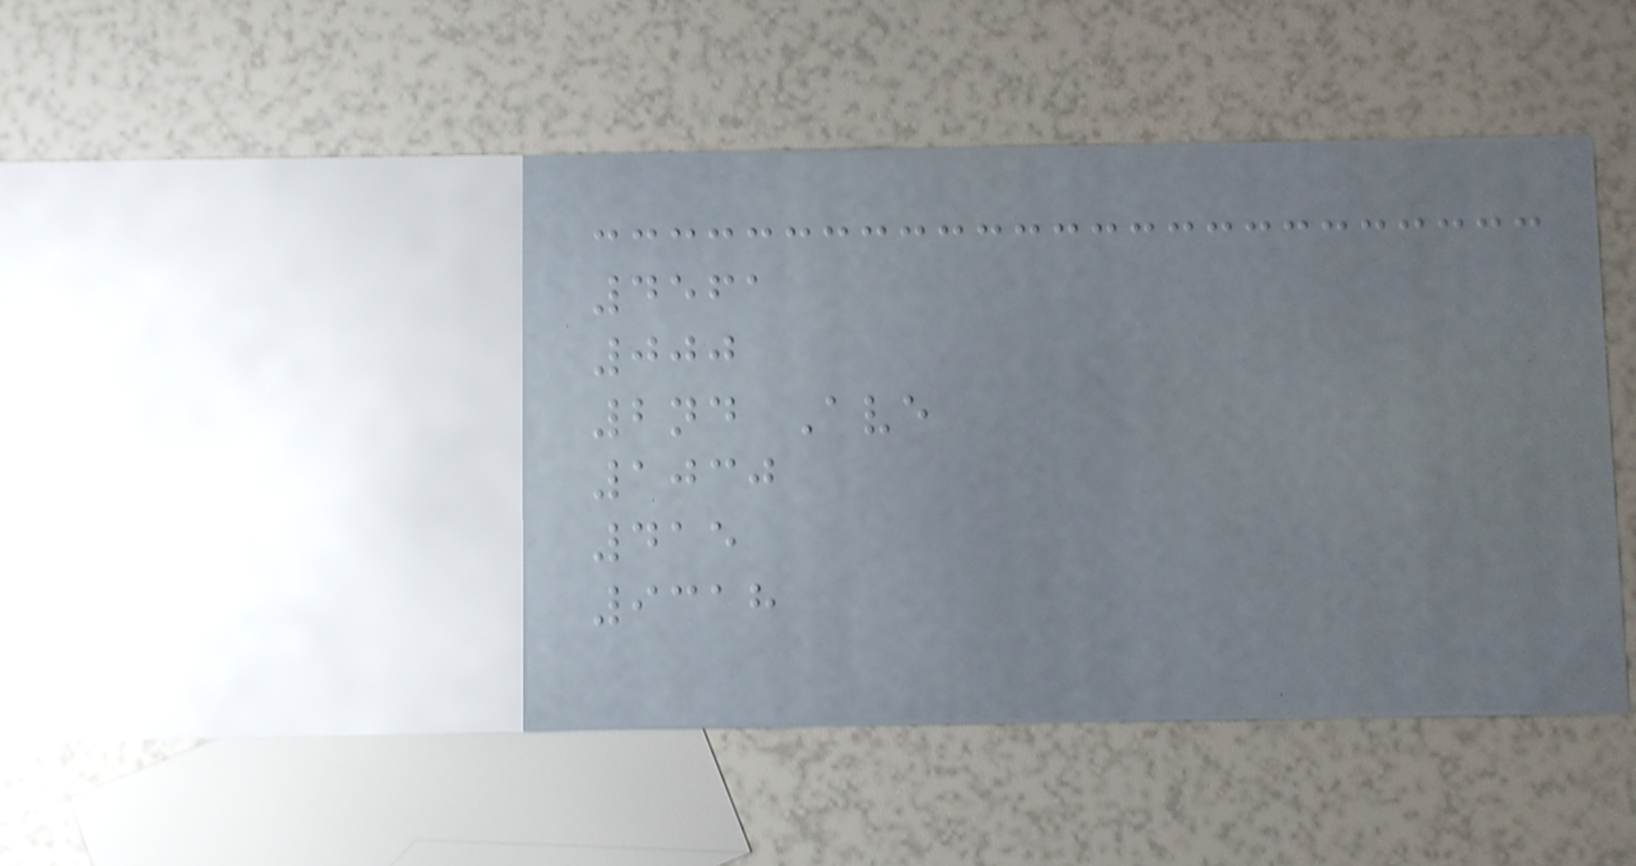4561
000
2nd Ave
1030
415
9318
